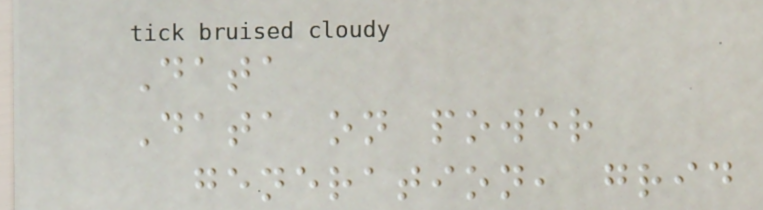Data
Data on power
generation, grid
